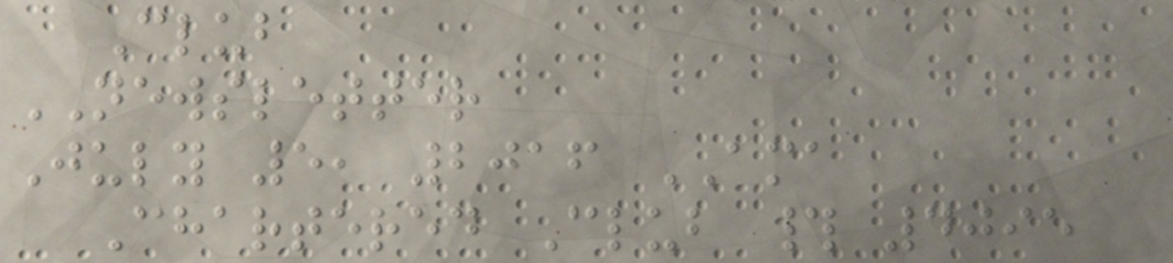Club
NEWSLETTER
July 5, 2016 AMA
Chartered Club # 4095
